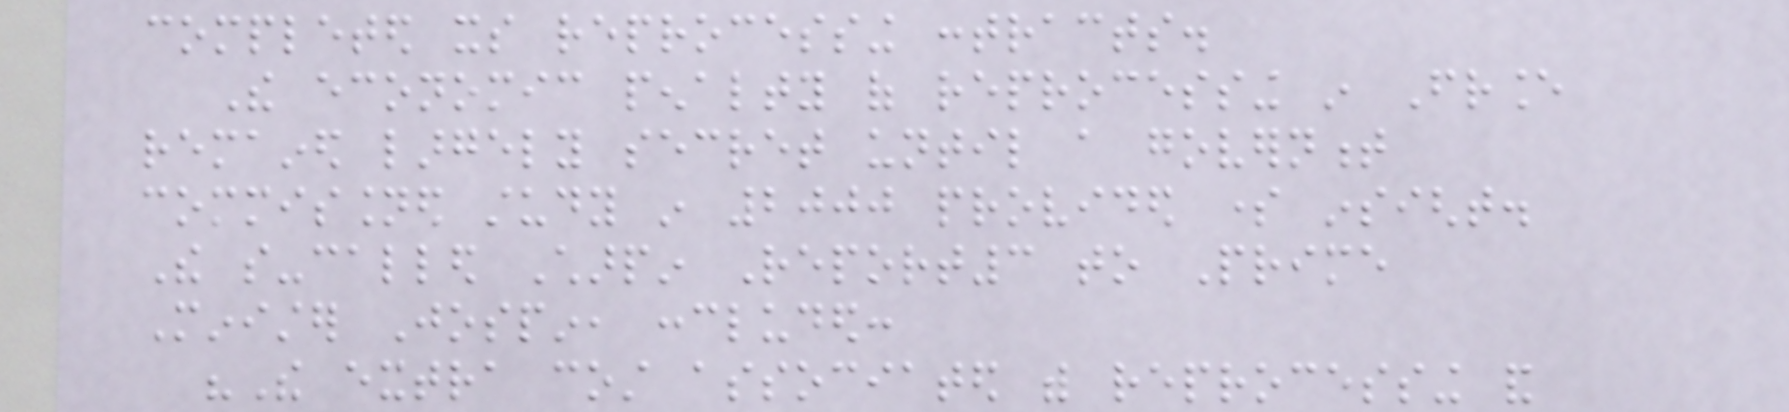completed its reprocessing contracts.
The economic penalty of reprocessing in France
remained largely secret until a government
commissioned study in 2000 provided some insight.
The so-called Charpin Report3 to Prime
Minister Jospin, concluded:
"The extra cost associated with reprocessing and
